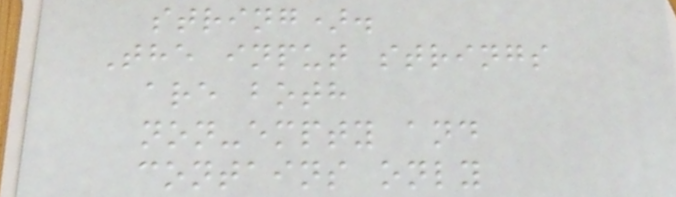string).
The input strings
are both
non-empty and
contains only
